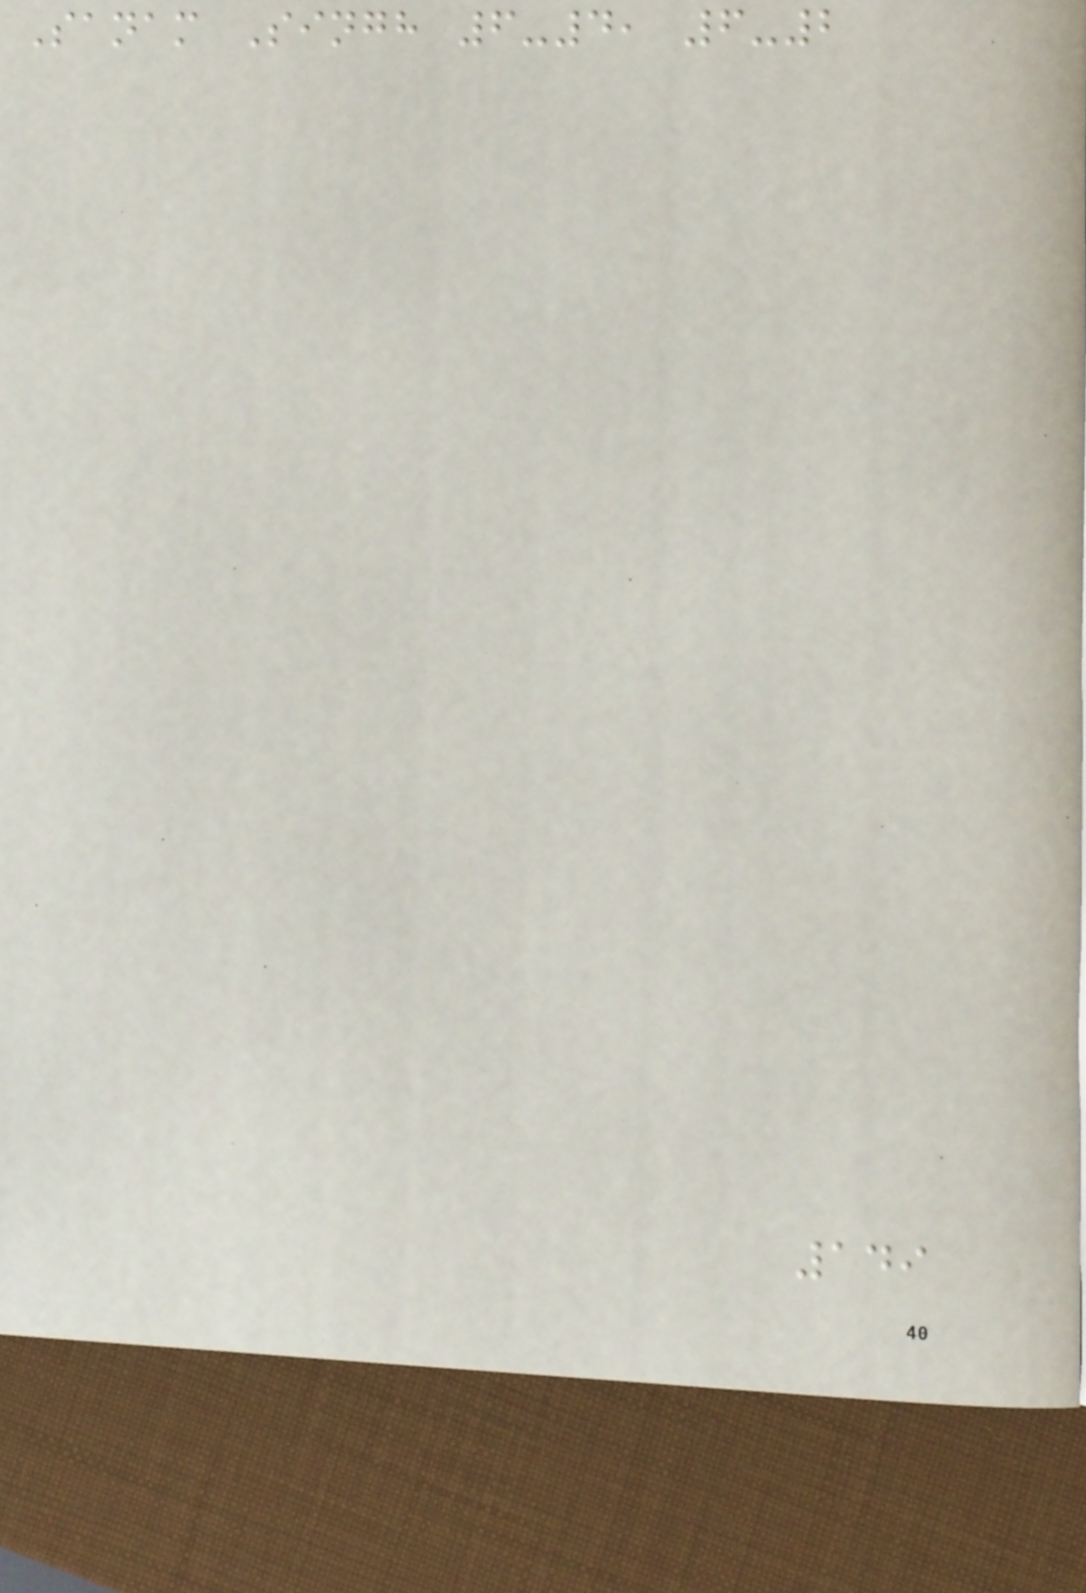Sanam Singh 6-4, 6-2
149
